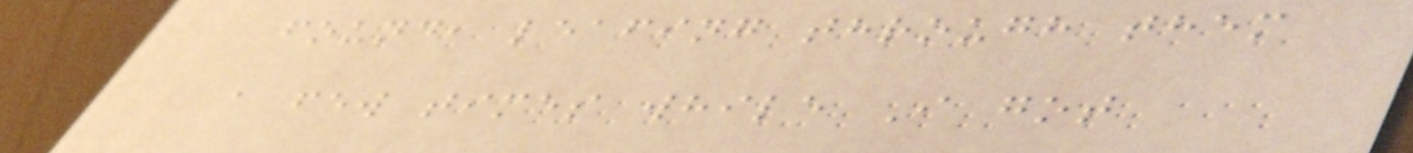found, leafing through them
a few times while I got
